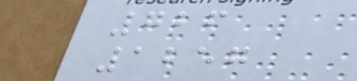726
1257
